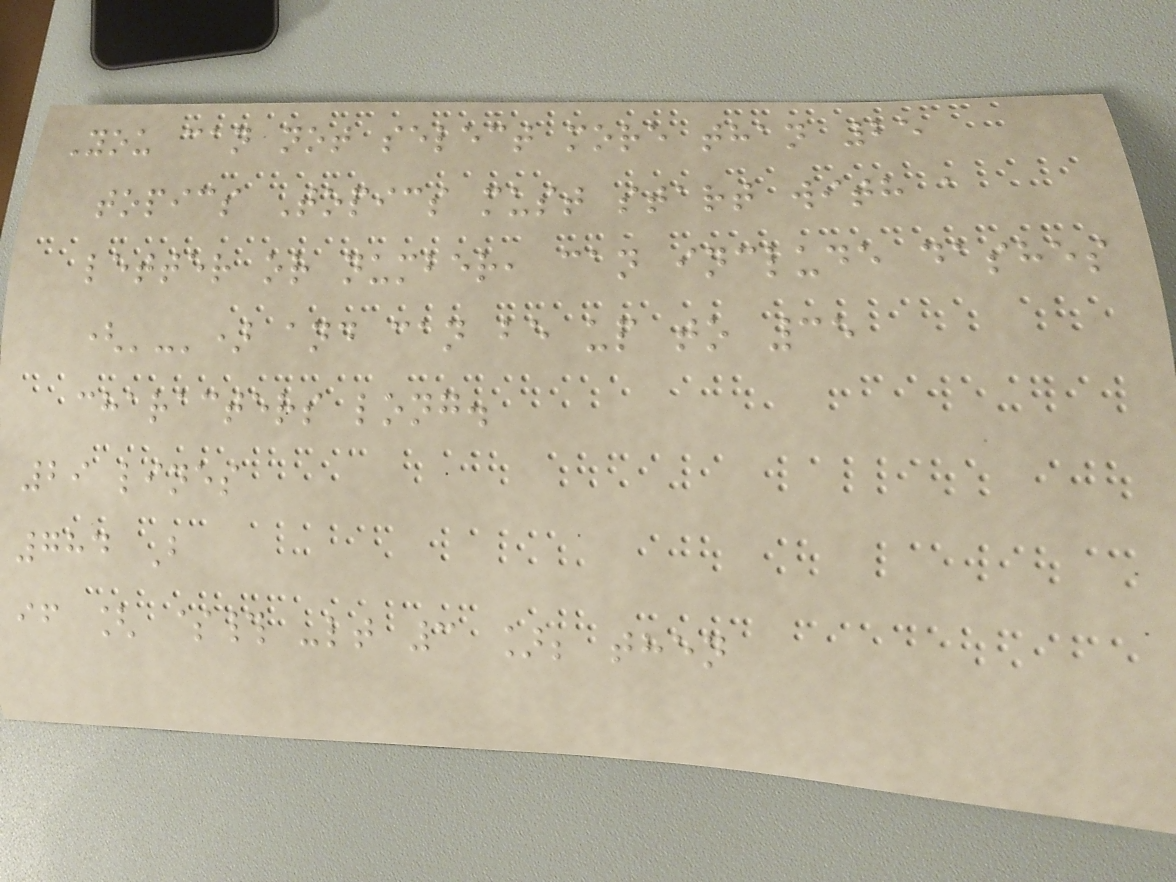You can not select more than 25
topics Topics must start with a
letter or number, can include dashes
('-') and can be up to 35
characters long.
29 lines
784 B
if [ $# -lt 3 ]; then
